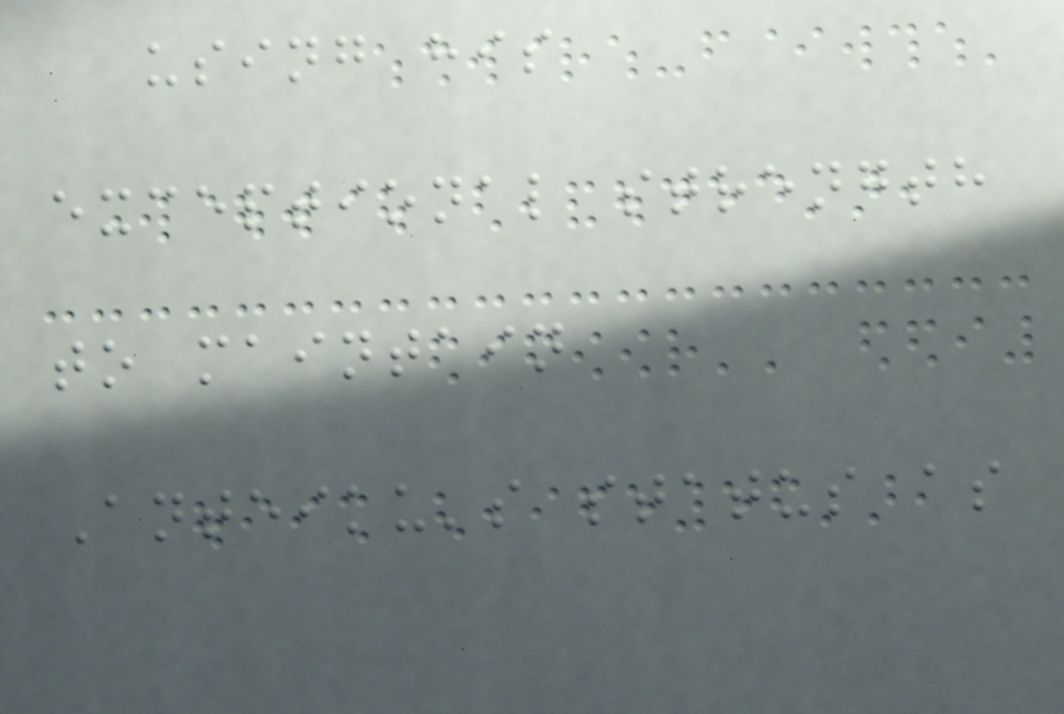using his
exceptional strength
to maintain
Anteiku's status as
